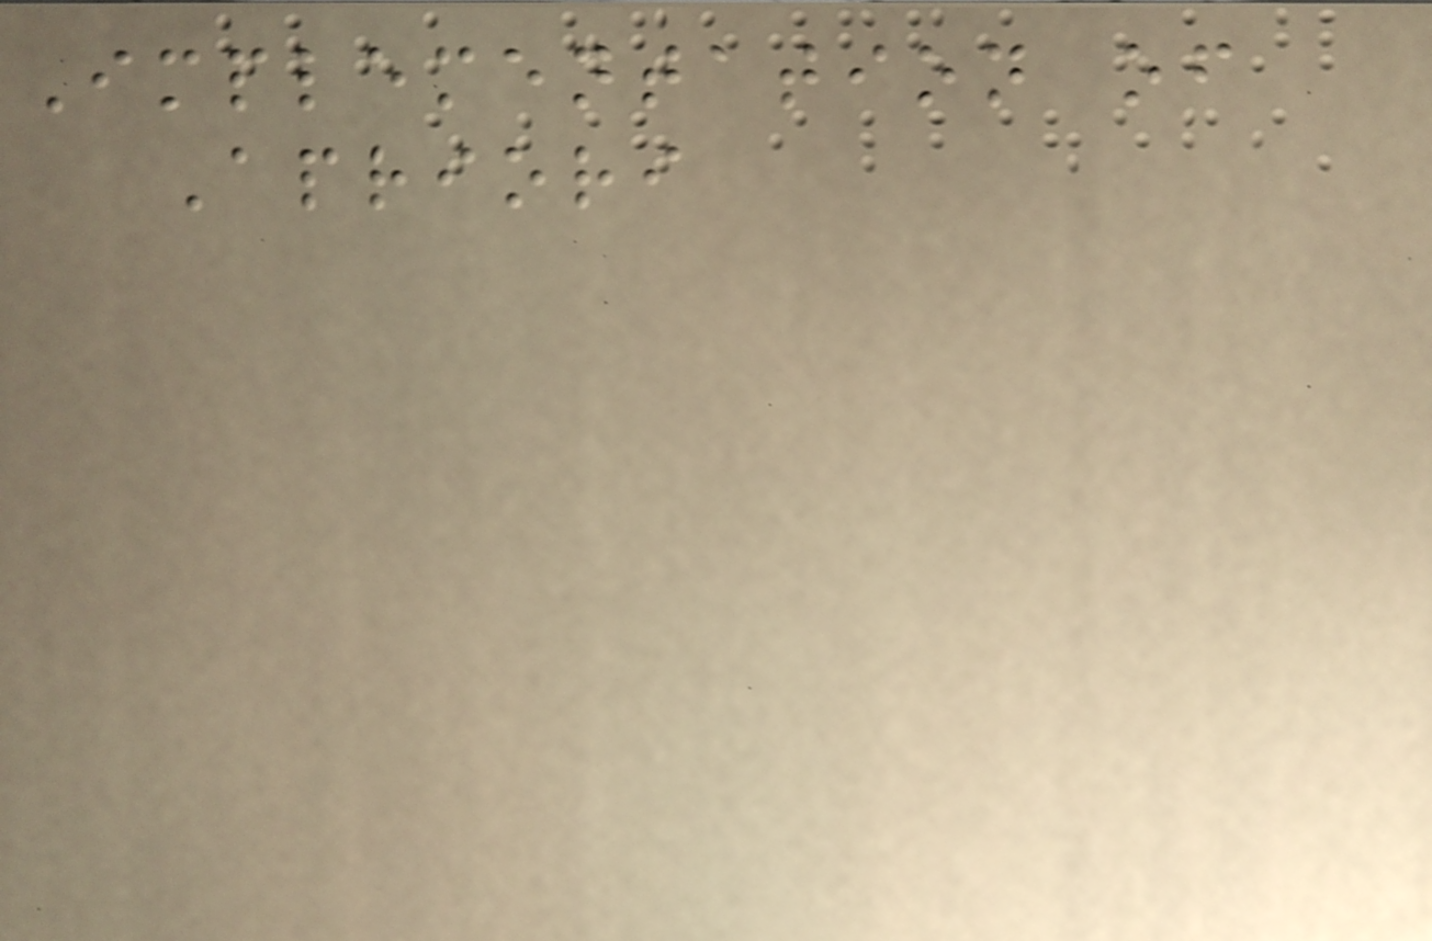Implementation of
Apriori
